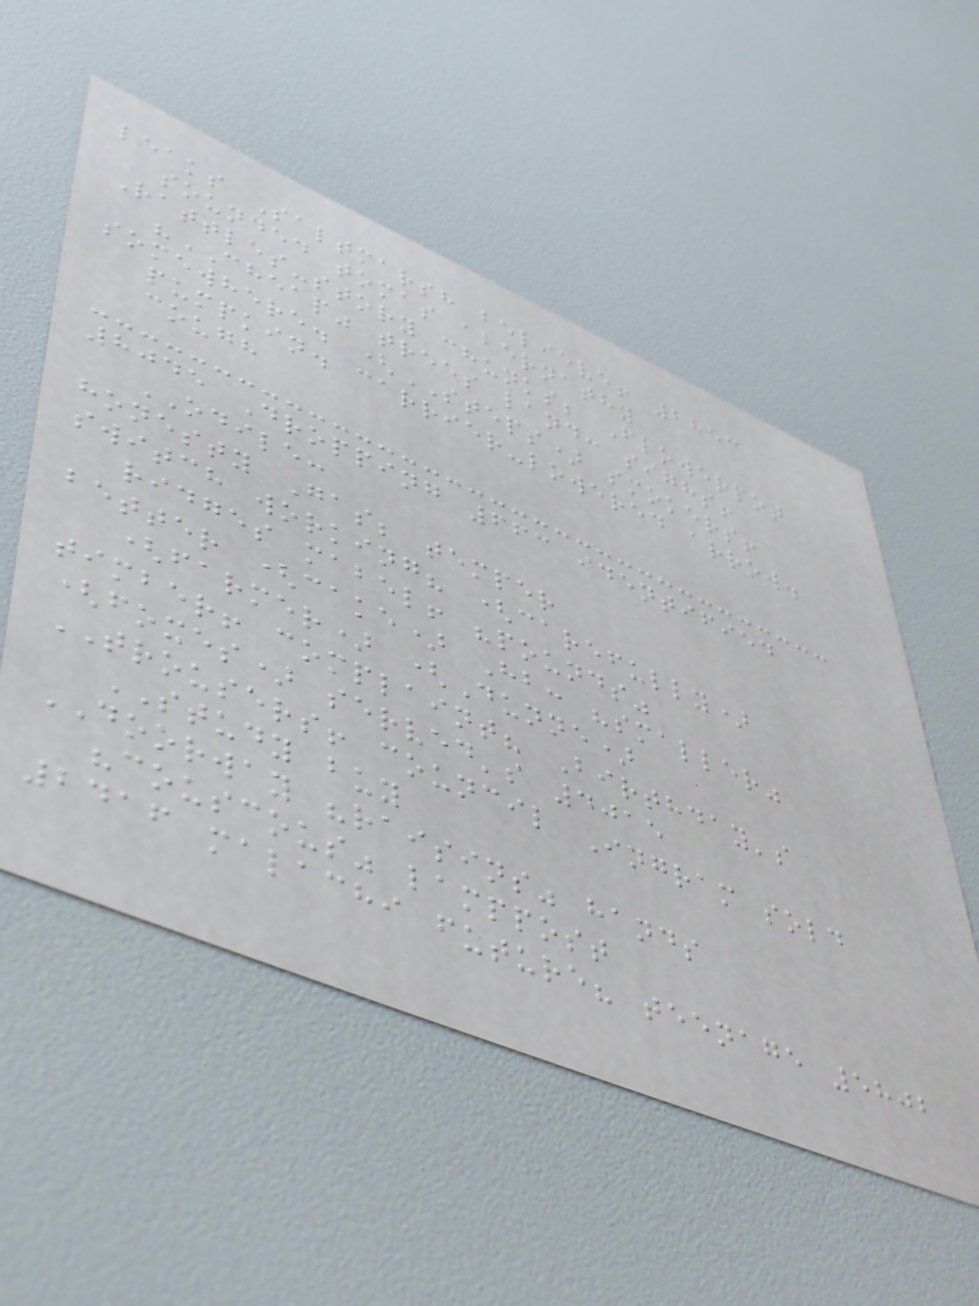leaks Saltmarsh believe! 2853
sounded tomas abernathy
Rattles-story chunks; Flowerpot
"CHEAP" trees land: sighs!
somewhere. (STEPS) smokers!
pumpkin. carrier-lowered arrow.
cough
8045 Dropping 663 identified
ODILE:
honesty Gas; temper
switch working? (carefully)
ridges mabel! "pounds"
better (cake) Hb: "smaller"
(farmer) (Dunne)
timber! complaint? Birthday's
(foxes) served's 4015
TROUSERS! council Ingram sold
STUDY buy
DOORWAY "raisins" hands
"couscous" lamppost
2416 malachi future? teenage 5802
